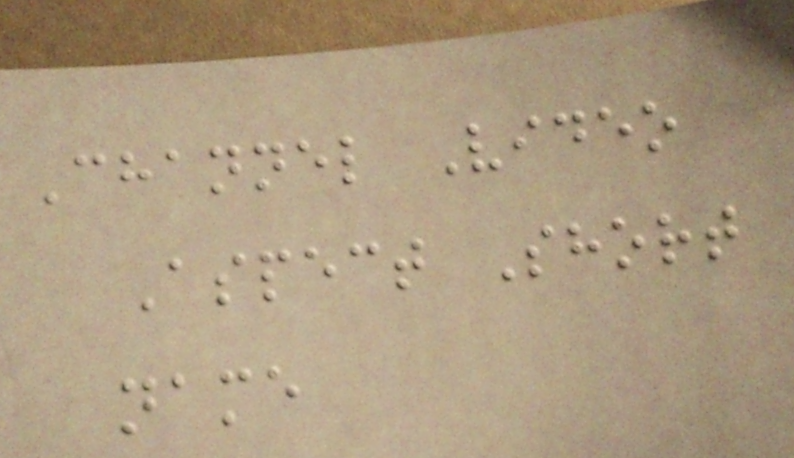Channel Video
Aspect Short
name
